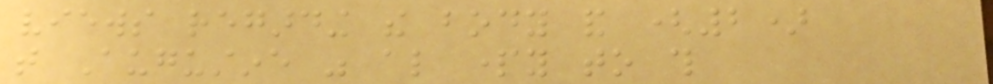views regarding the body and (2)
that Augustine was also party to this
